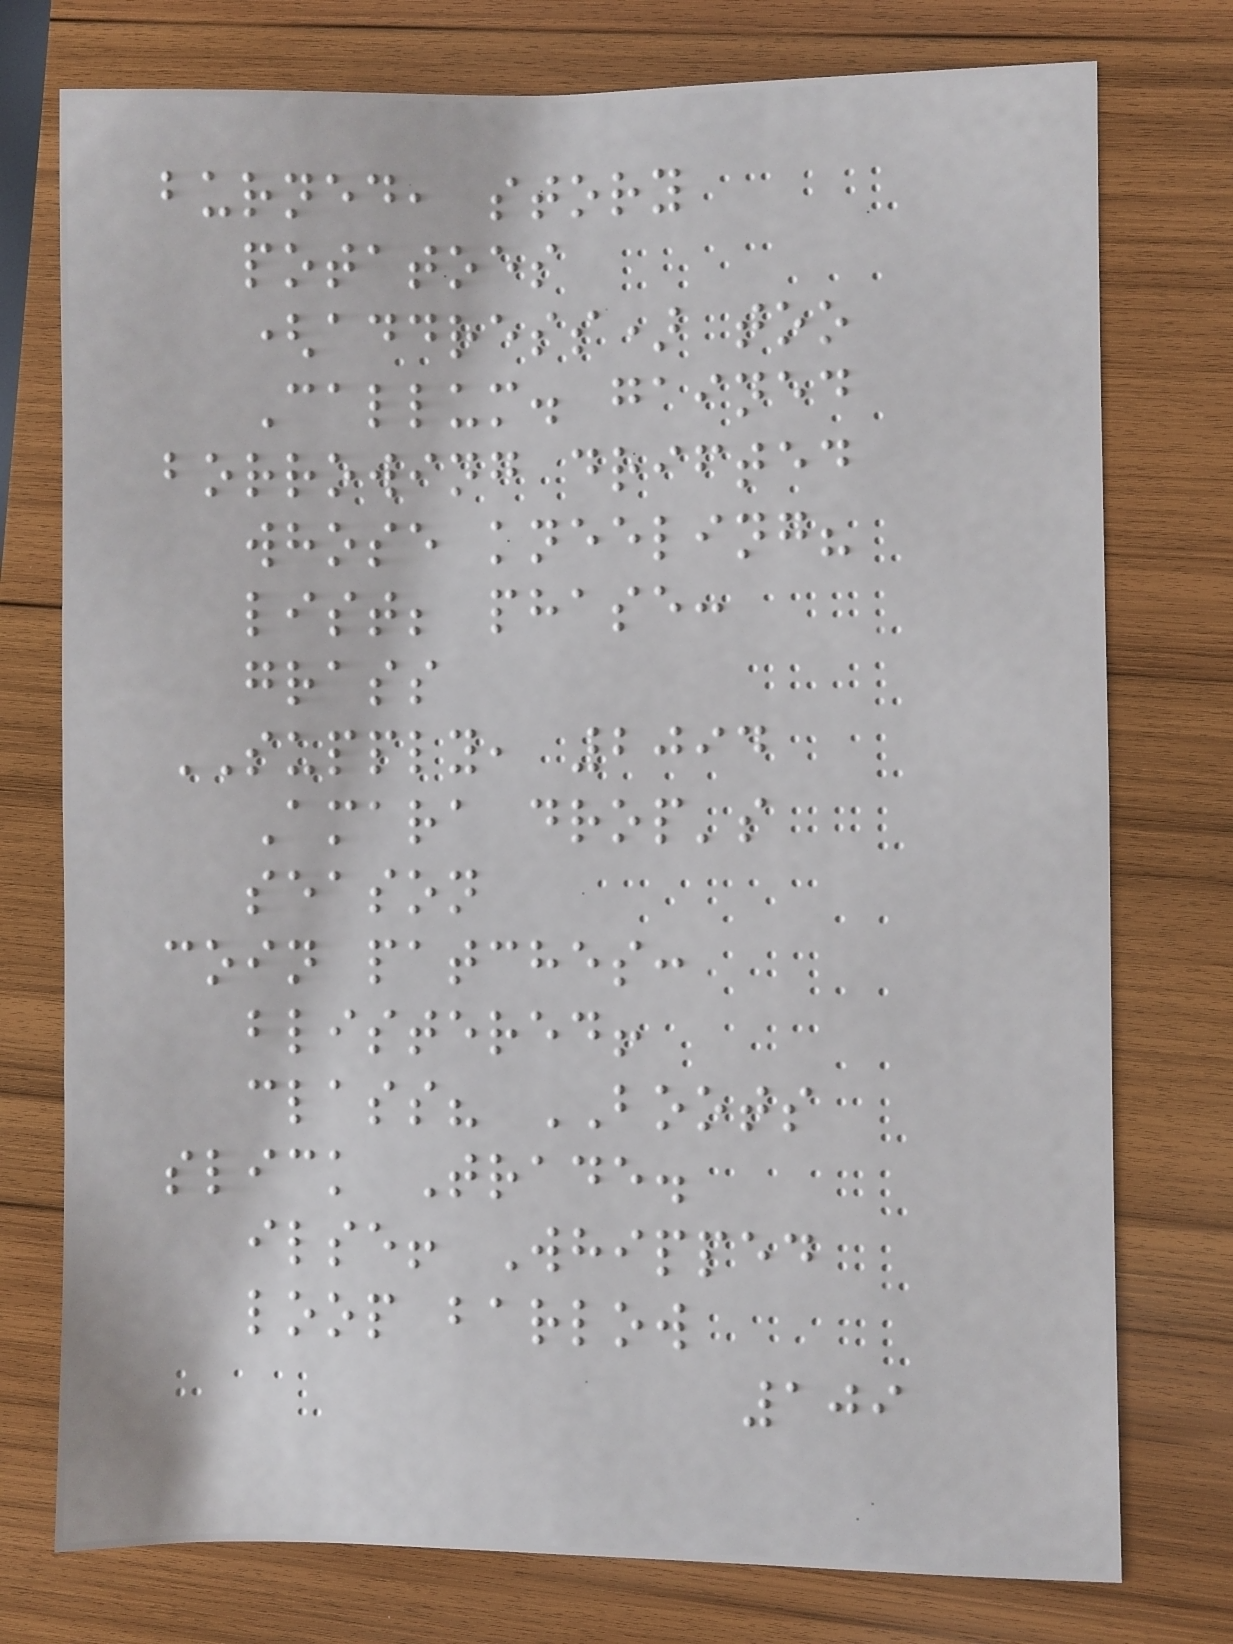burned, story
potatoes
(address) too
Callum. gained
borrowing drifted
whose kneeling?
list; phase:
grass
SUPPLY, 2094
Amara drop's
season
coin patches:
blistered!
class? BOOTS
slick Trade.
ilse! Whipped
loop barlow
109
